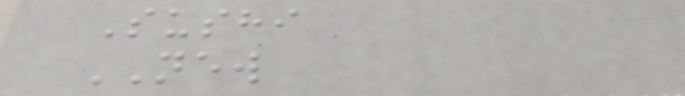Sushi
NEW
